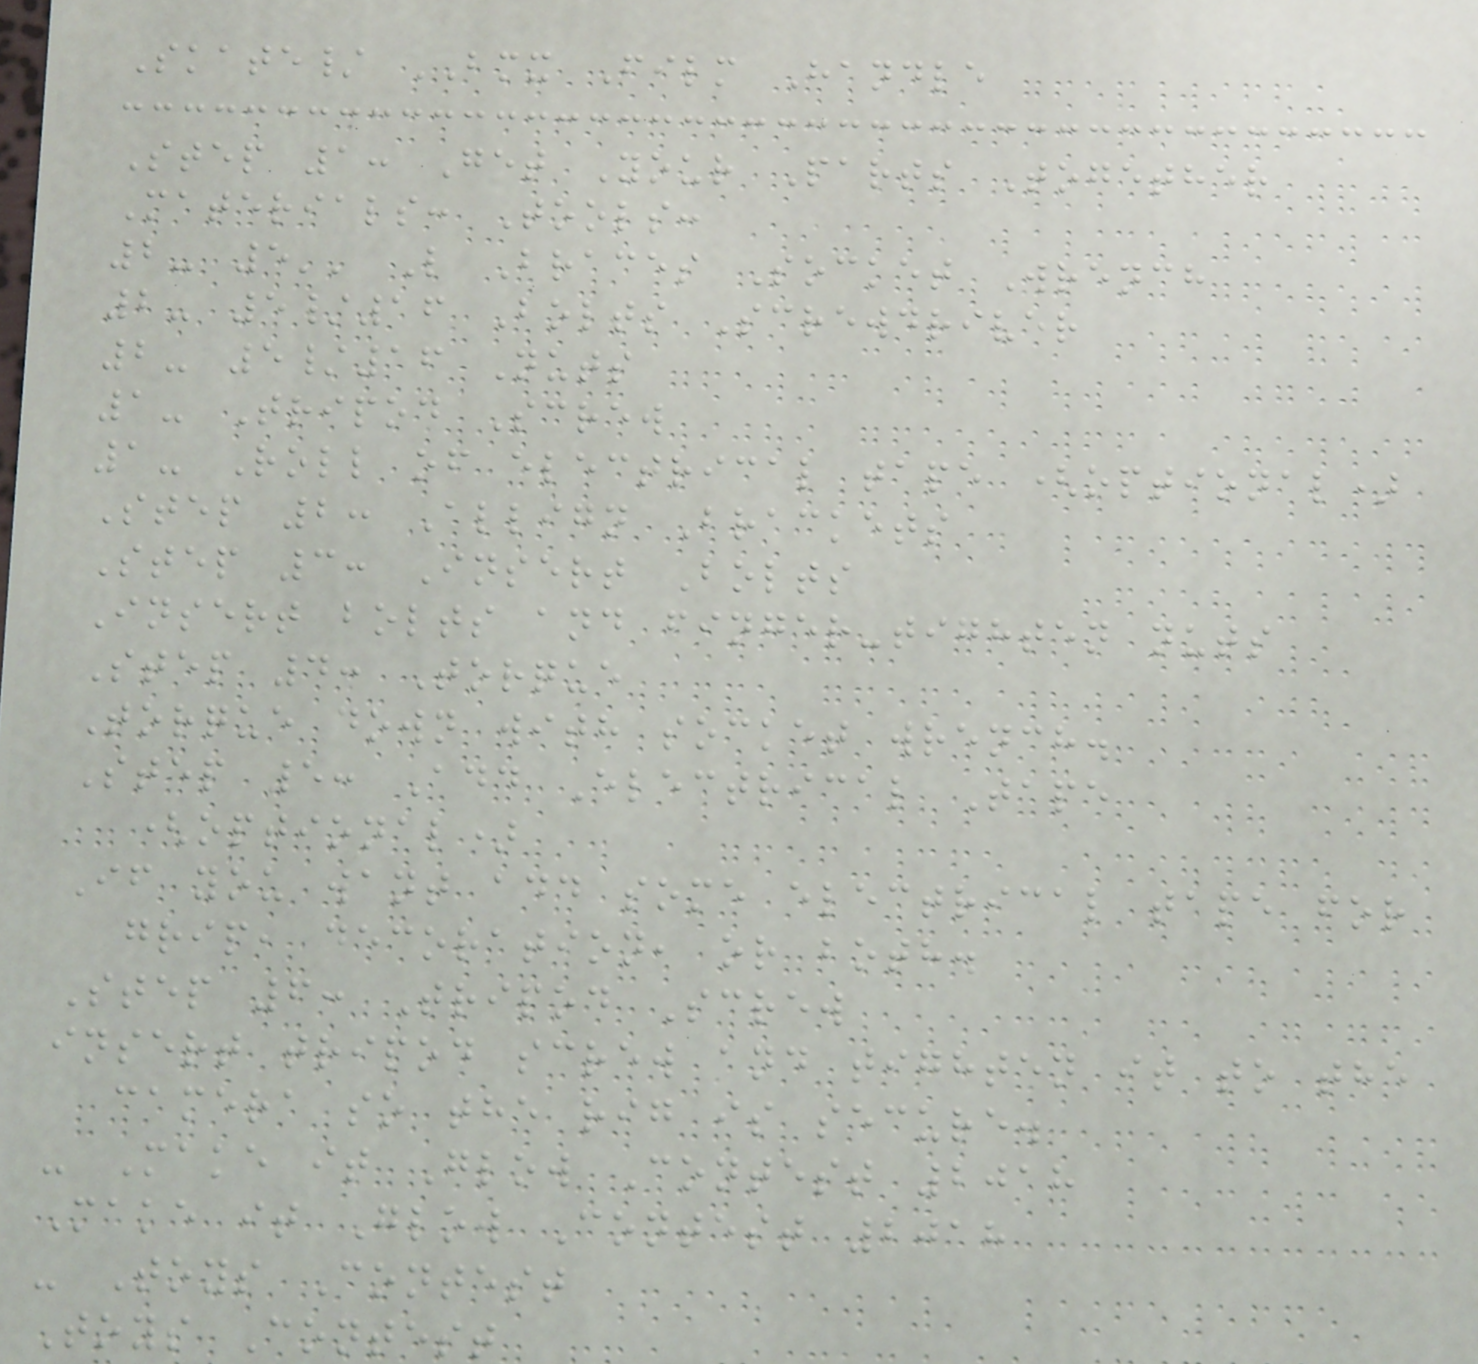Skate/ BMX Film Handle
Step 1: Get Your Parts Together
Materials: Tools:
2- 5'' L Braces Socket Wrench
2- 5/16 Bolts Screwdriver
2- 5/16 Nuts
1- Tripod Screw
1- Roll of electrical tape (optional)
Step 2: Allign Brackets
Step 3: Insert Bolts
Insert bolts and finger-tighten nuts
Step 4: Torque
Torque down with socket wrench.
Step 5: Add Electrical Tape
(optional)
If you want add some electrical tape for
grip, decoration, or both.
Step 6: Tripod Screw
insert tripod screw and tighten it to the
camera so the rig is secure.
- Make it Glow Contest 2018
Make it Glow Contest 2018
- Toys Contest
Toys Contest
